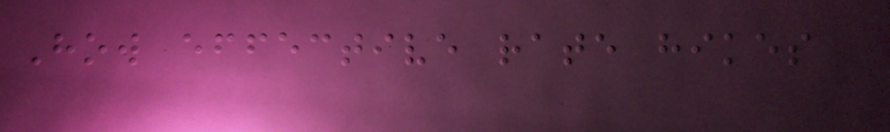How effective rate hikes
